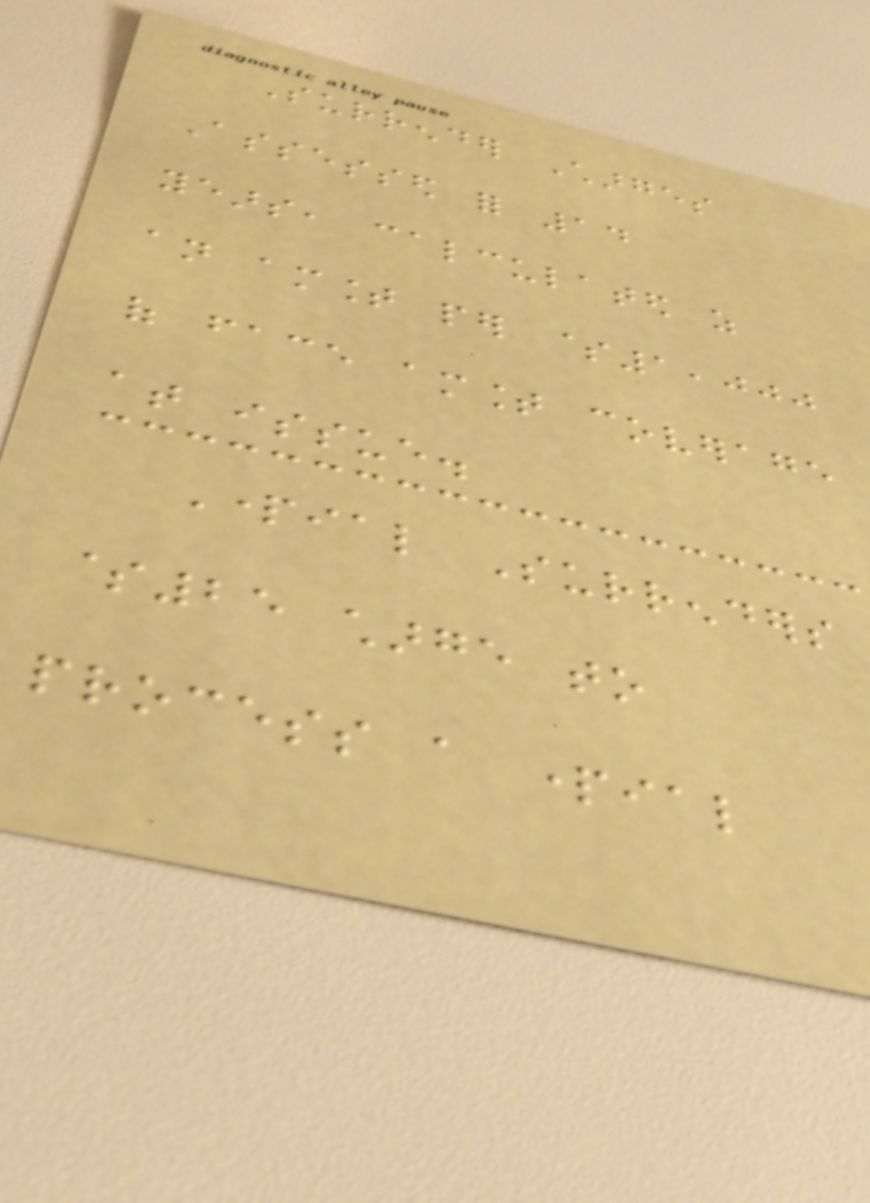Surrender Charges
Assessed for 14
years, calculated as
an amount per $1,000
of face amount coverage
at issue.
Partial Surrenders
$25 charge to
process a partial
